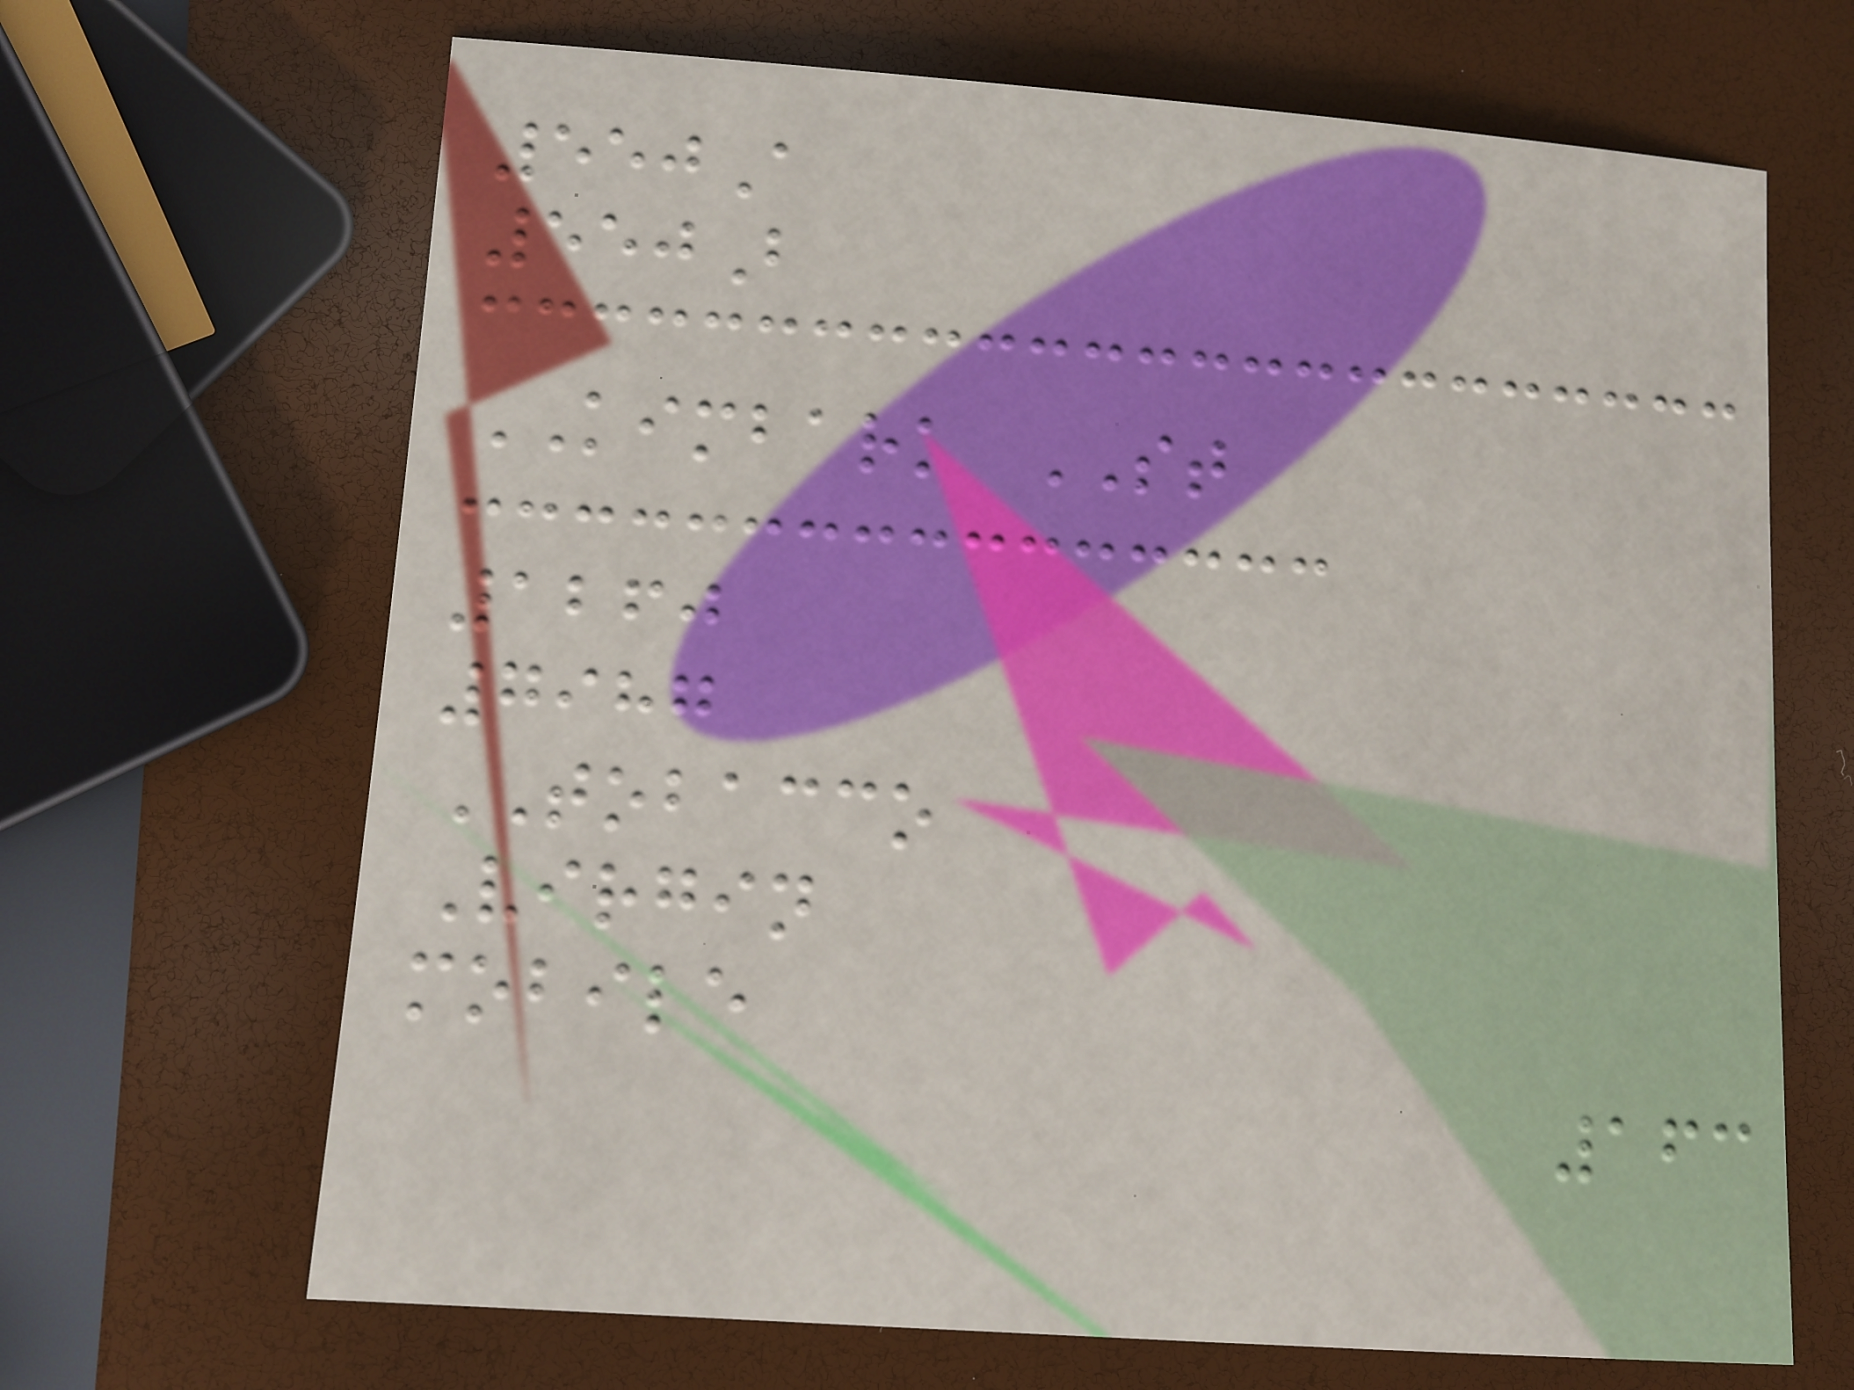550A
550B
KIMBARK ST
1260
7987
TOBACCO
Virgin
mobile
163
